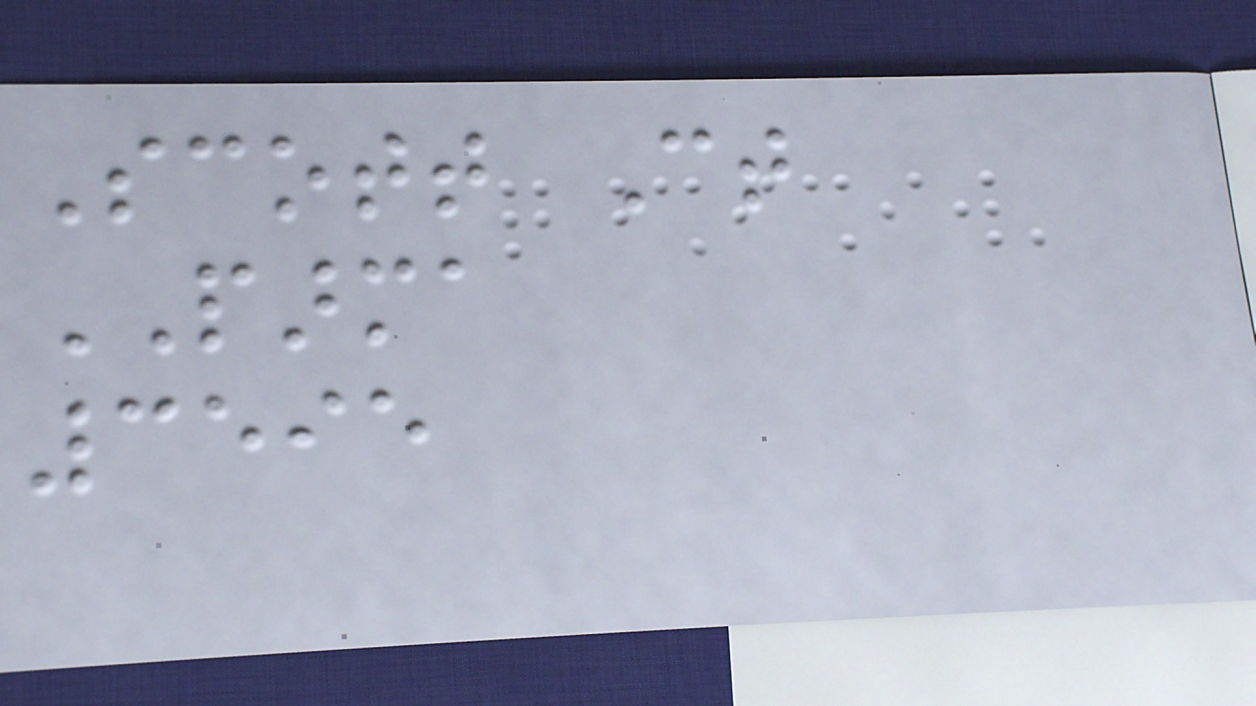Scott Ct
PARMA
3595
